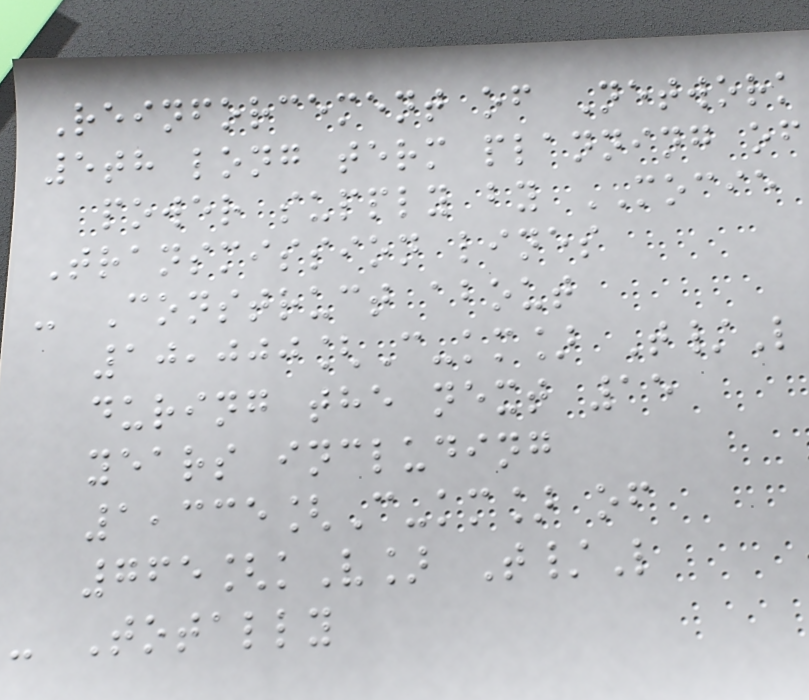Reinforcement of Network
5th long term planning of
power supply by MOCIE
Transmission lines
- Construct about
10,000[C-km] T/L
during the next 15
years including
1,335[C-km] of
765[kV] T/L
- Totally
